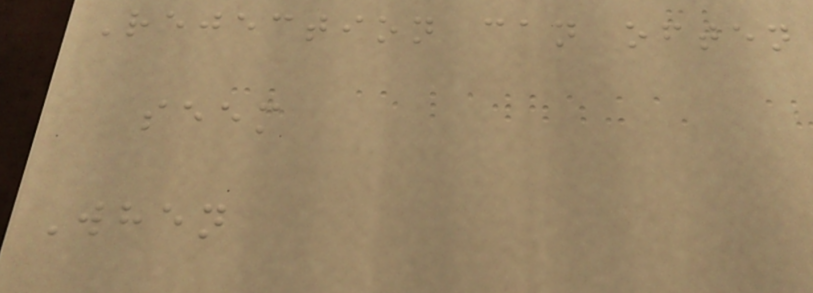Rejection can often
seem
When
